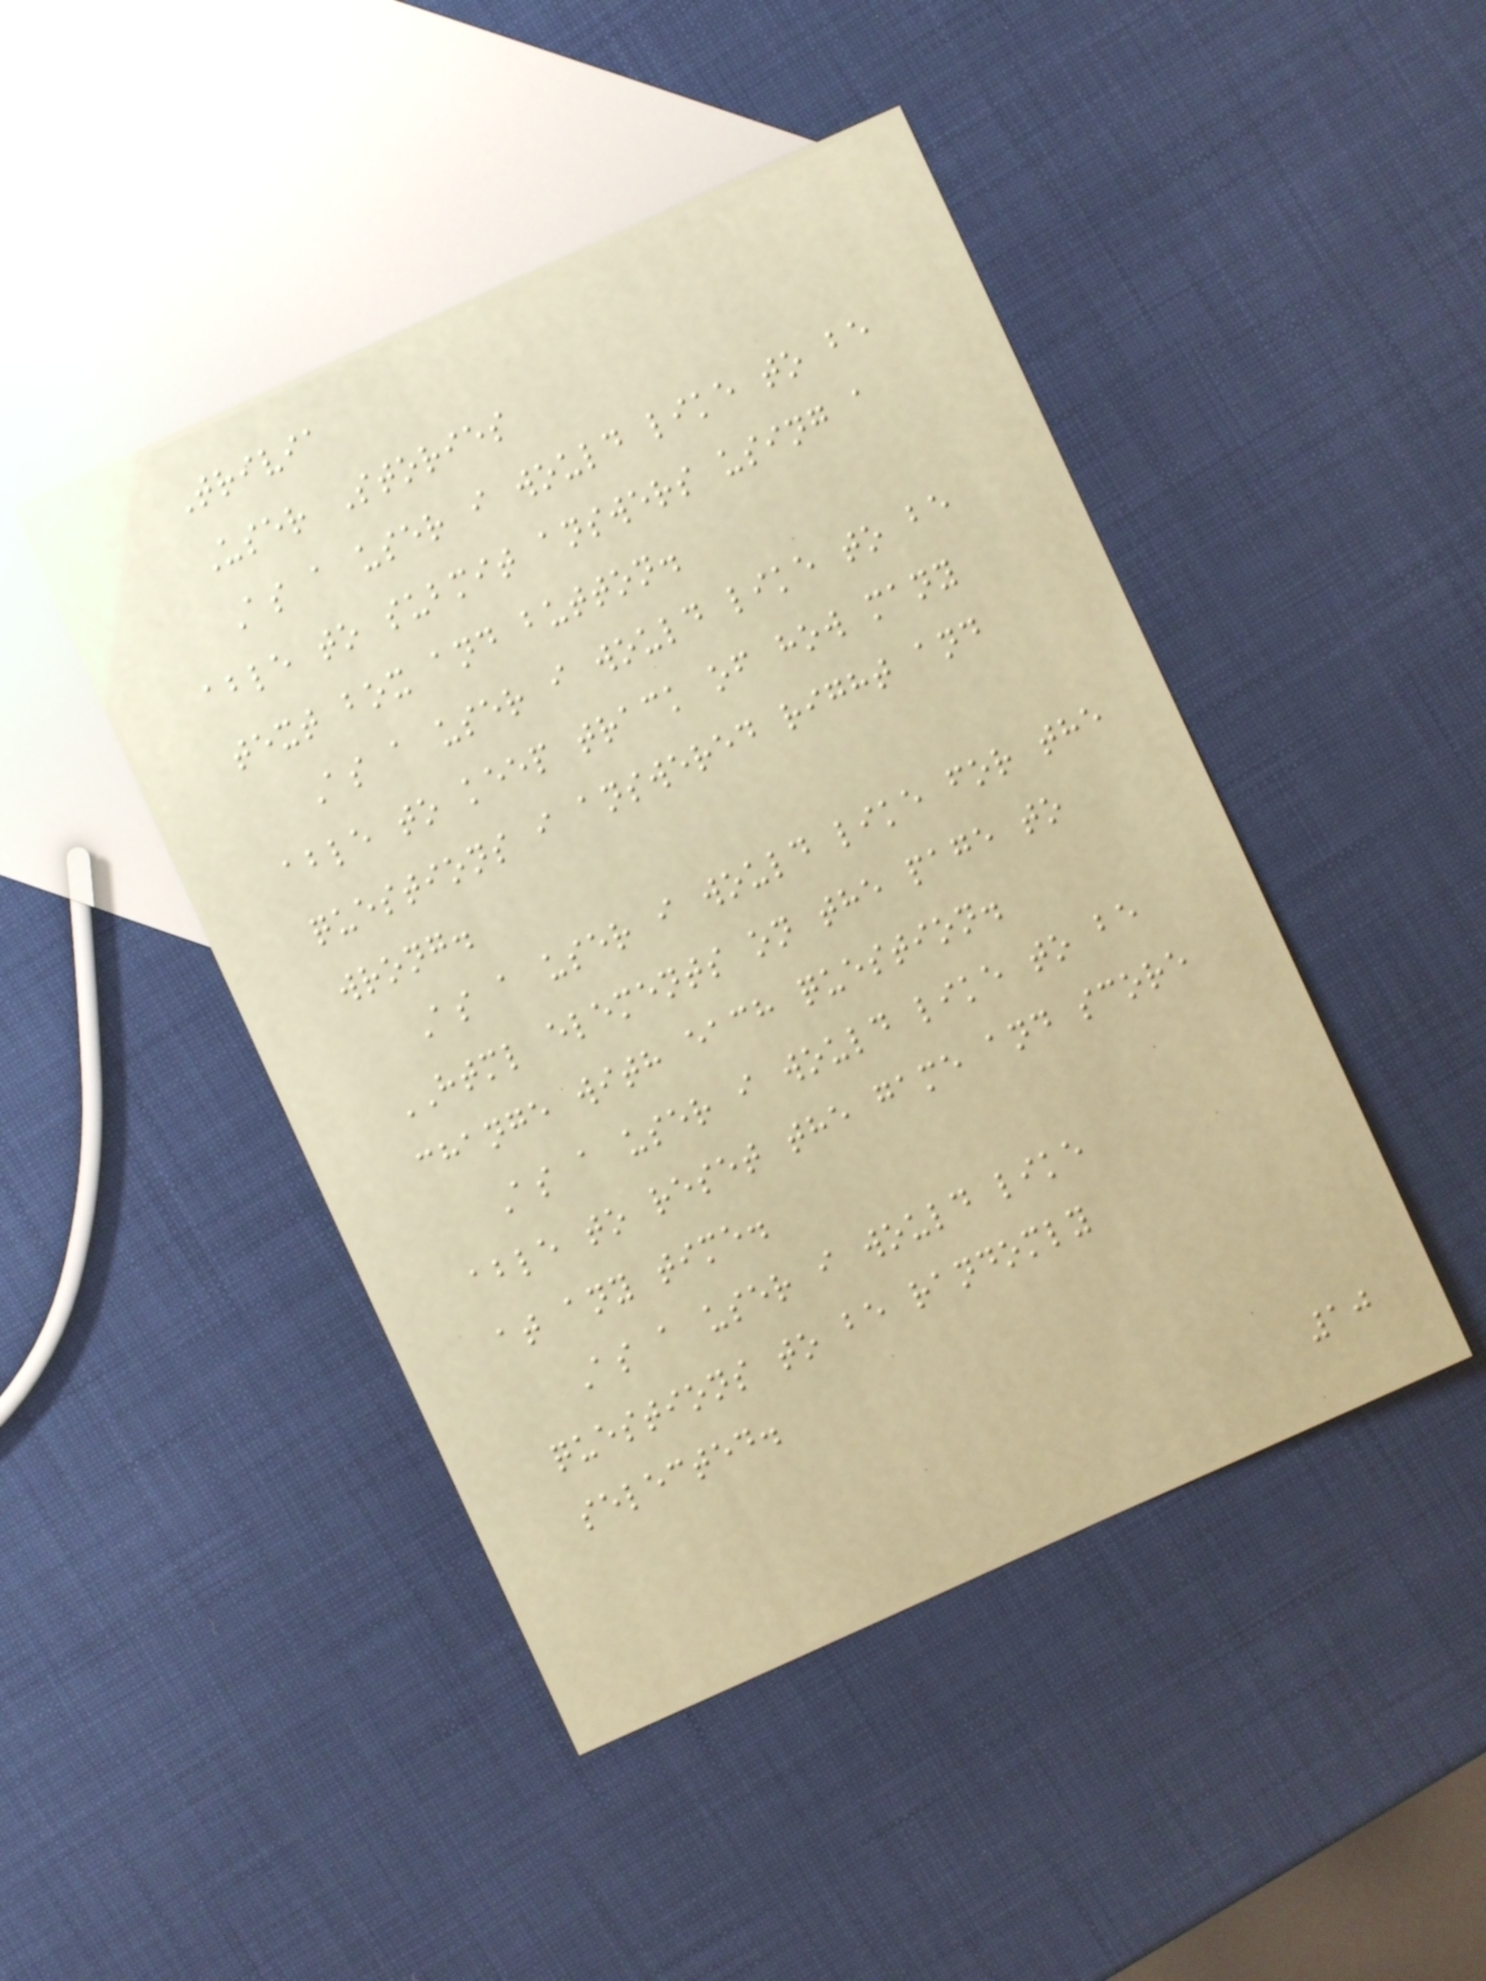Trivia
User Stories
As a user i would like to be
able to submit answers using a
text box and button.
As a user i would like to be
able to keep track of how many
questions i answered right and
wrong.
As a user i would like for the
HTML elements on the page to
change with each question.
As a user i would like to be
able to reset the game and score
at any time.
As a user i would like
questions to be randomly
selected.
10
